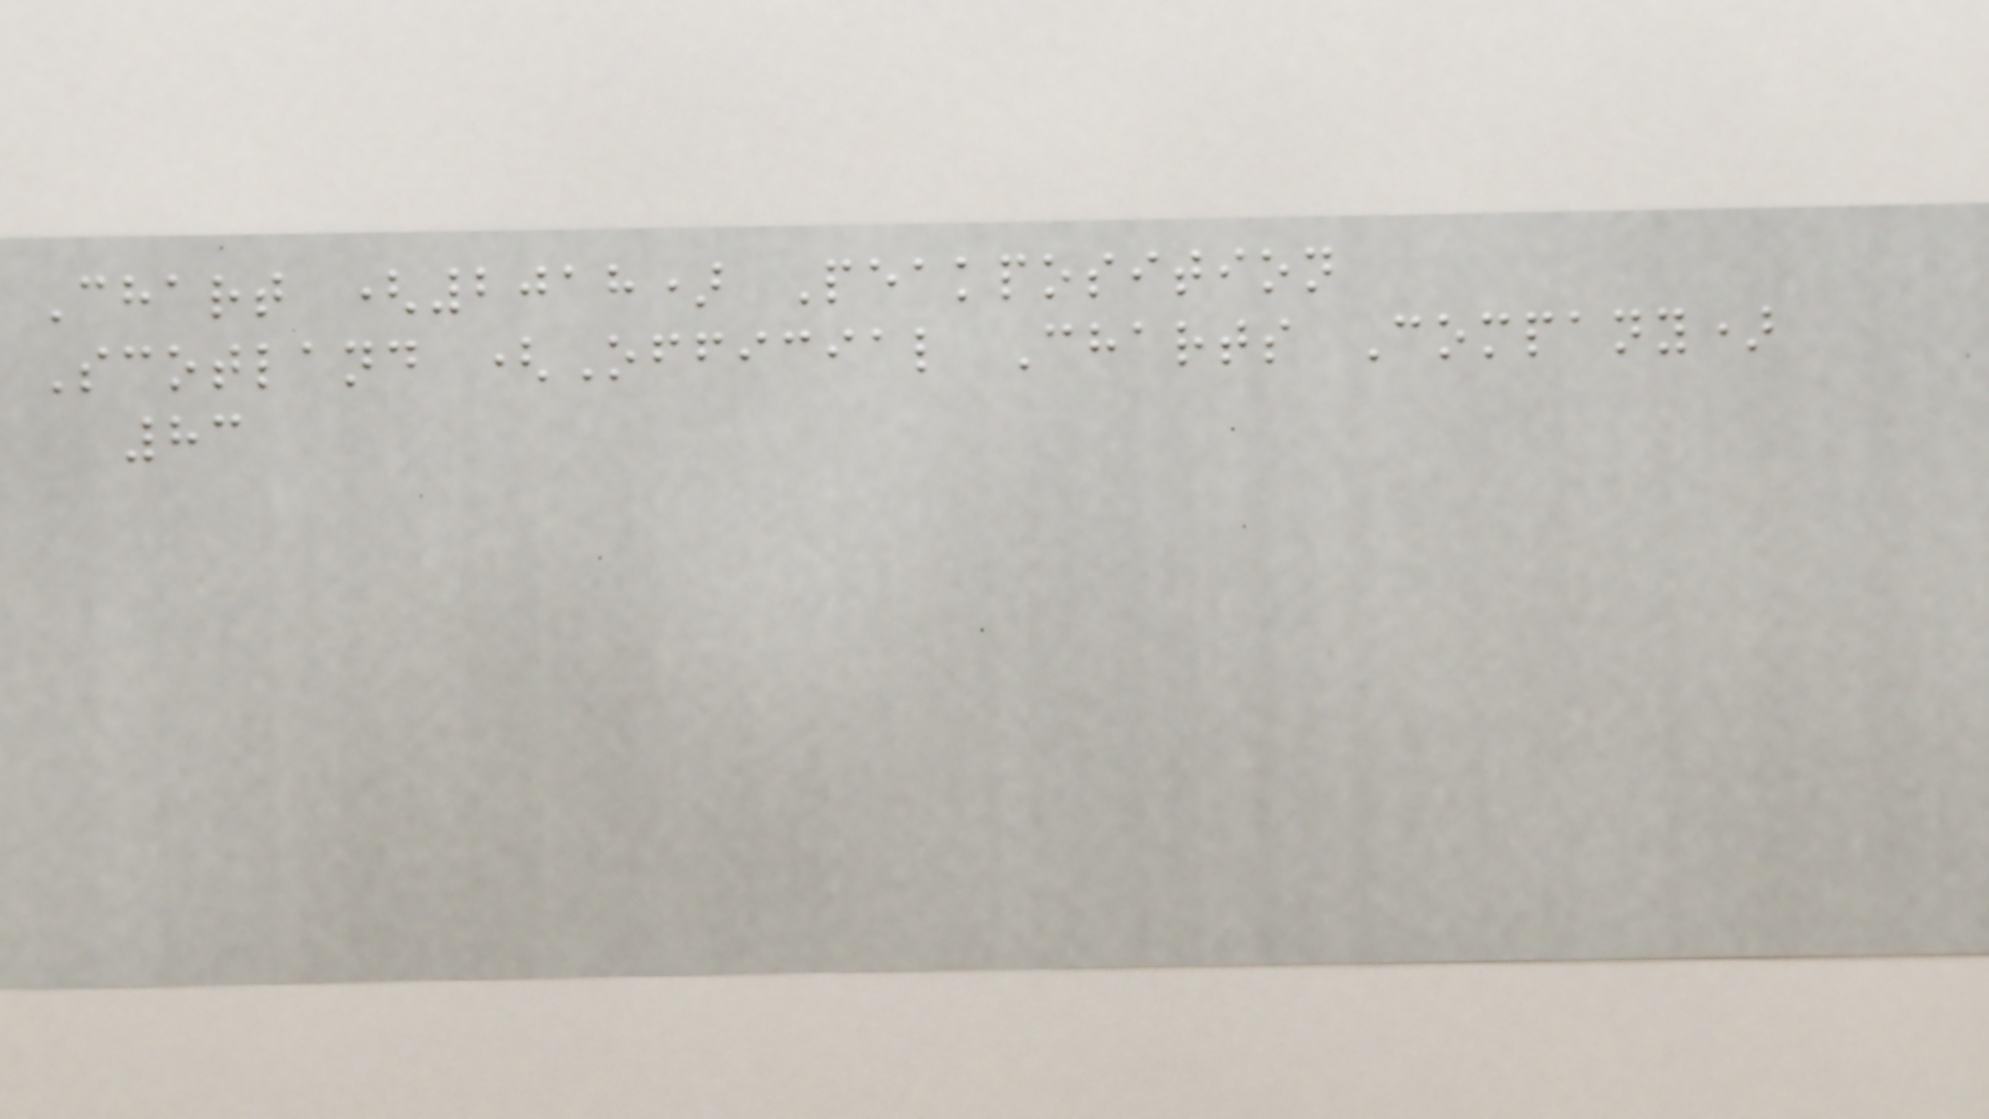Chart (2018) Peakposition
Scotland (Official Charts Company)
83
